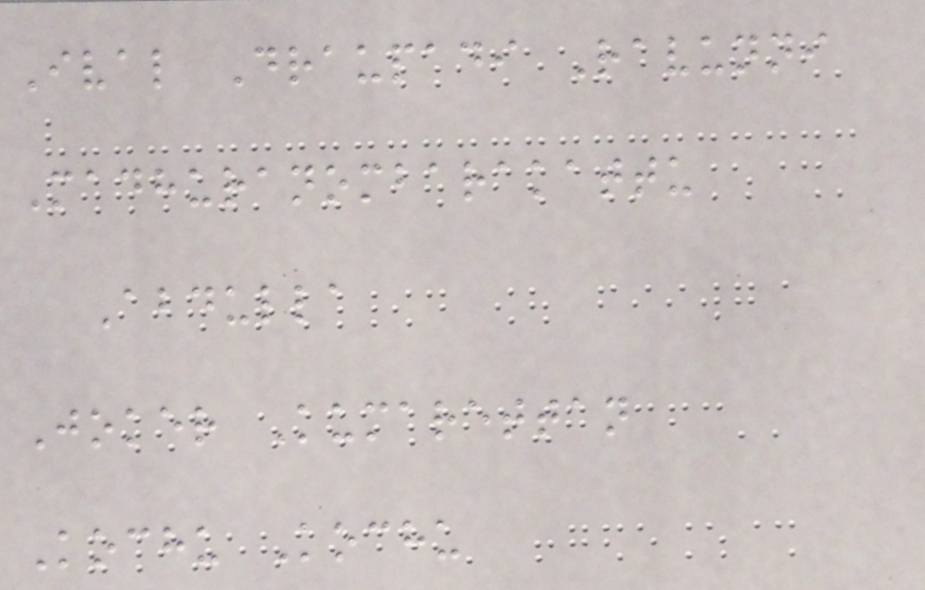Ival Draupadi Ravunni
Madhuranombarakattu
Abdulla
Joker Kumarettan
Kochu Kochu
